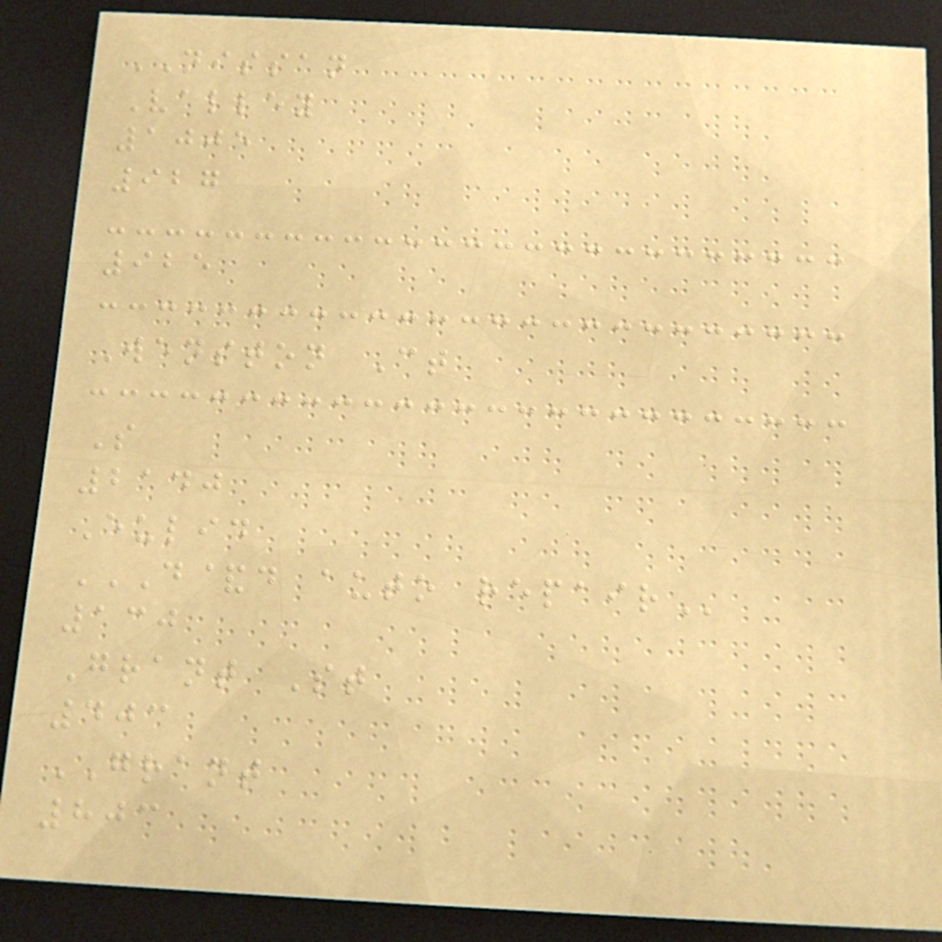NISSAN
Valley
1005
927
925
Wenston Ct
S
2140
Eulid
D&D AUTO REPAIR
130
Grant St
403
GRANT
803
